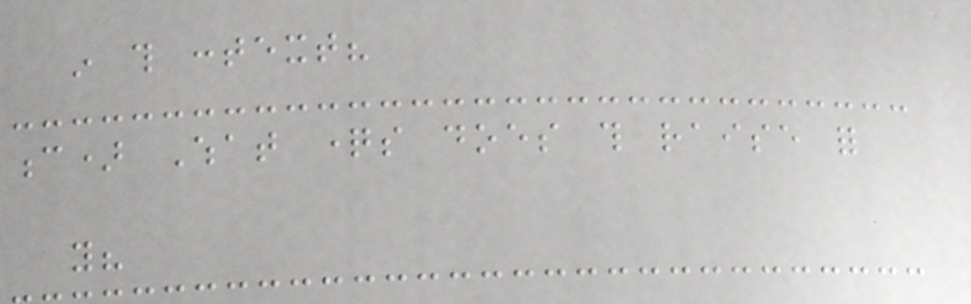in this context?
c) What questions does this raise for
you?
